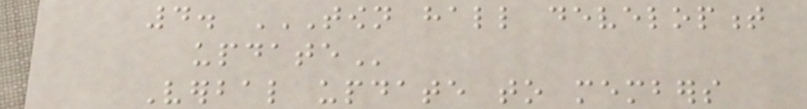4. TOWN HALL DEVELOPMENT
UPDATE
Verbal update to members
